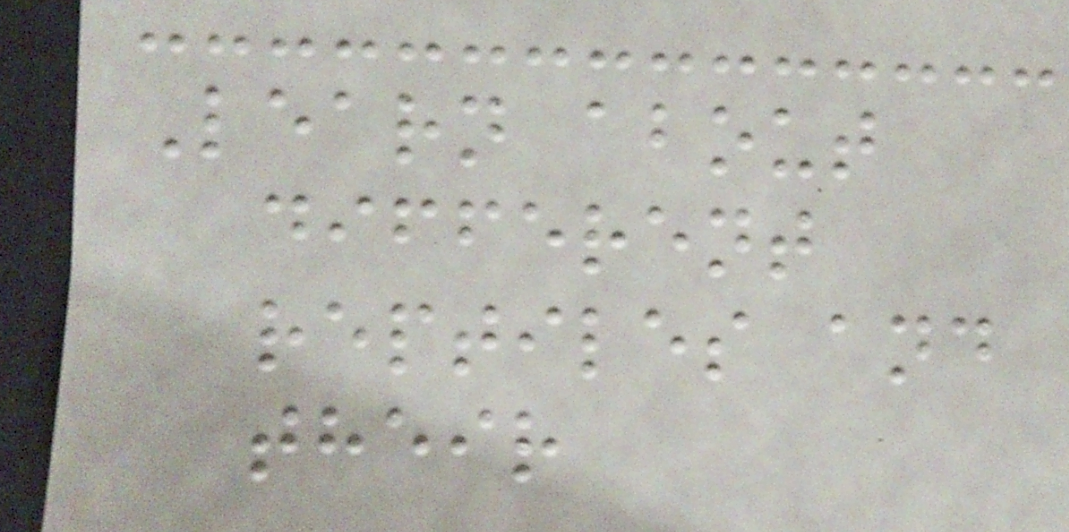Learn about
different
reptiles and
their
